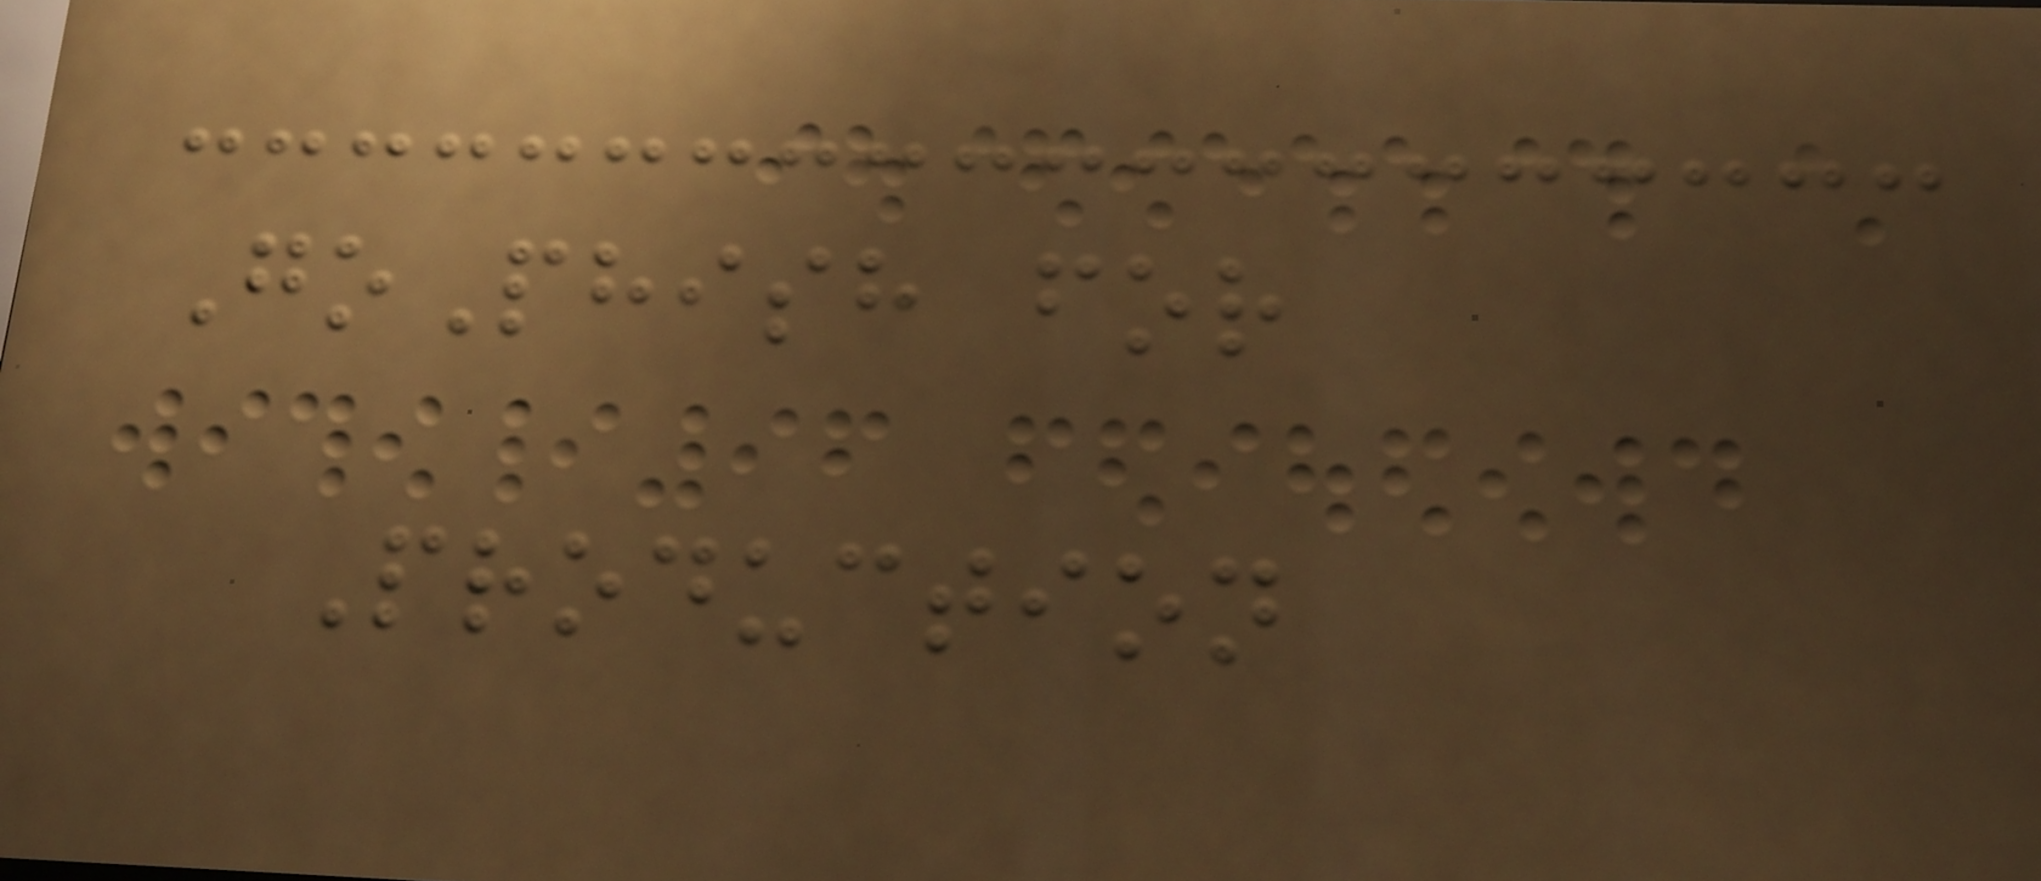GoPhish for
Production
